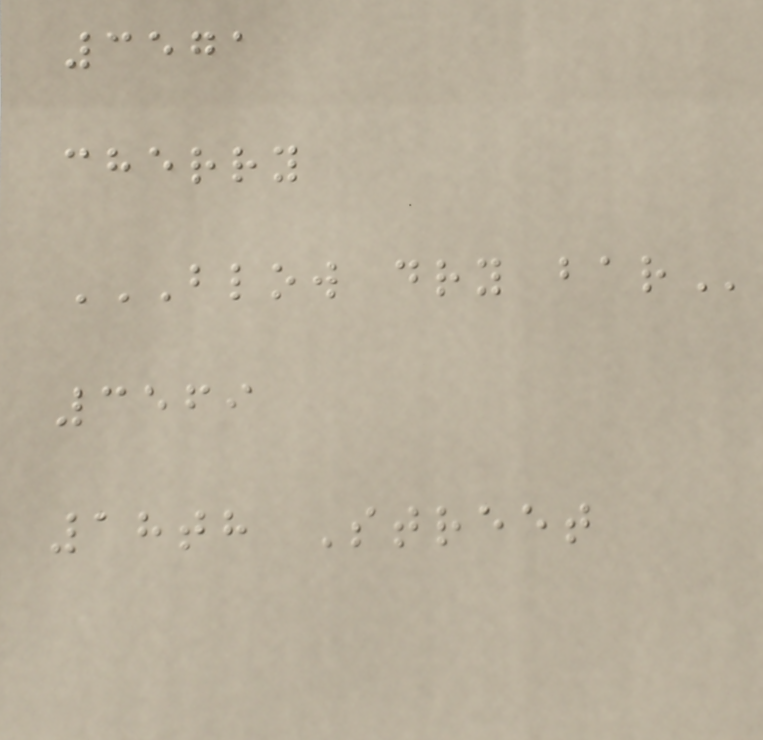3571
cherry
BLOW DRY BAR
3569
18th Street
